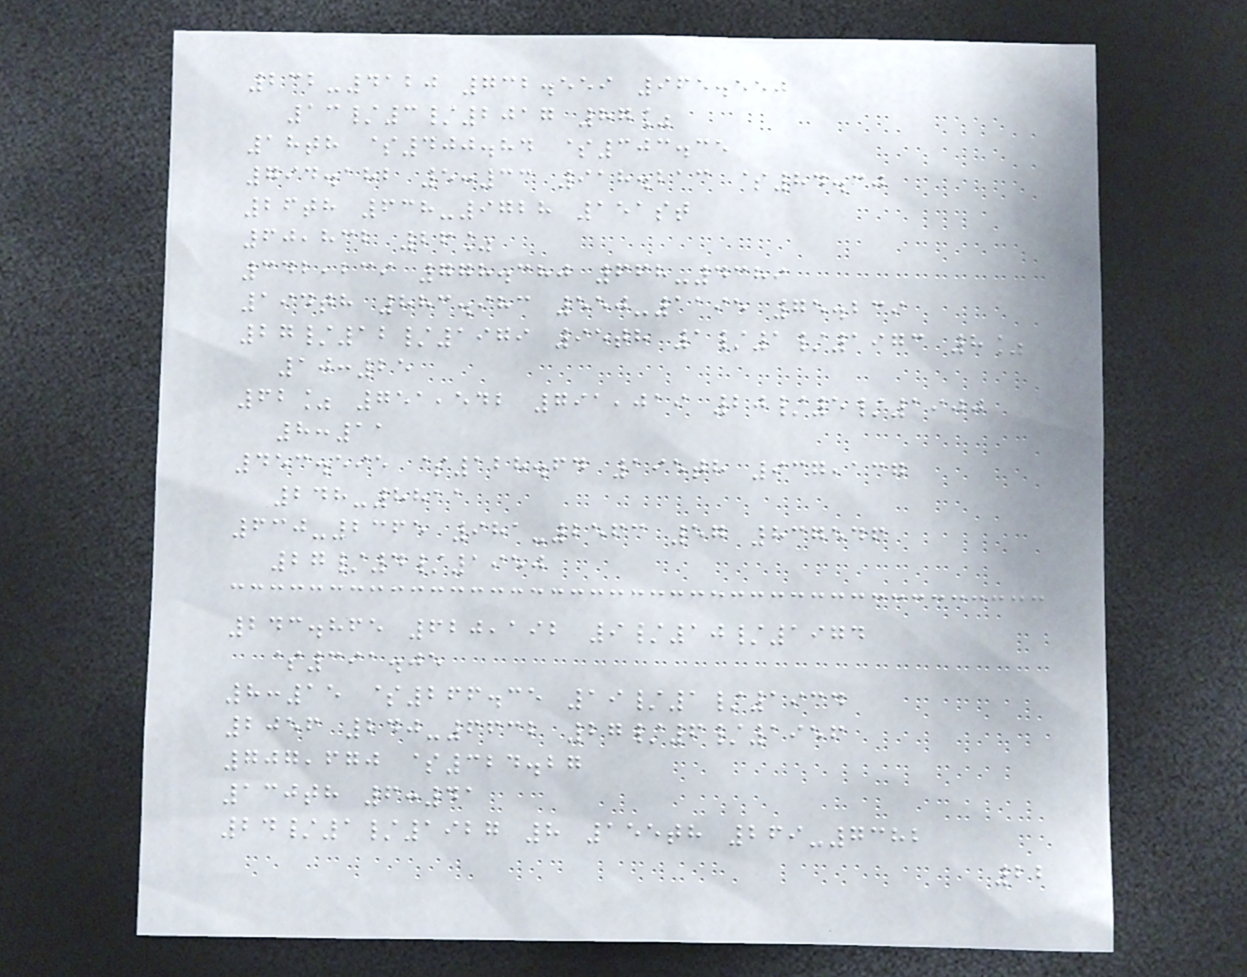232-4120 732.559 965.550
13/3/2017 87%
18th $400.84 $303.35
794.182 5:33 918.213 $84.30
26th 638-9728 151st
60,832 26%
342,239 778.380 668-4389
194th 883.983 550-1195 75.239
27/12/1979 95th 1/1/1973 8%
10:25
62% 751,542 791,019 20/5/1900
8:11
453.595 $128.64 195th 937,137
248-8811
630-2365 981-2563 57 837546
27/4/1950
243.865 620,192 9/10/1974
$391.05
8:15 $266.35 19/1/1934
2056 240-6632 27/6/1956
707,670 $324.27
130th 6:41
24/1/1927 8 155th 269-7382
22
